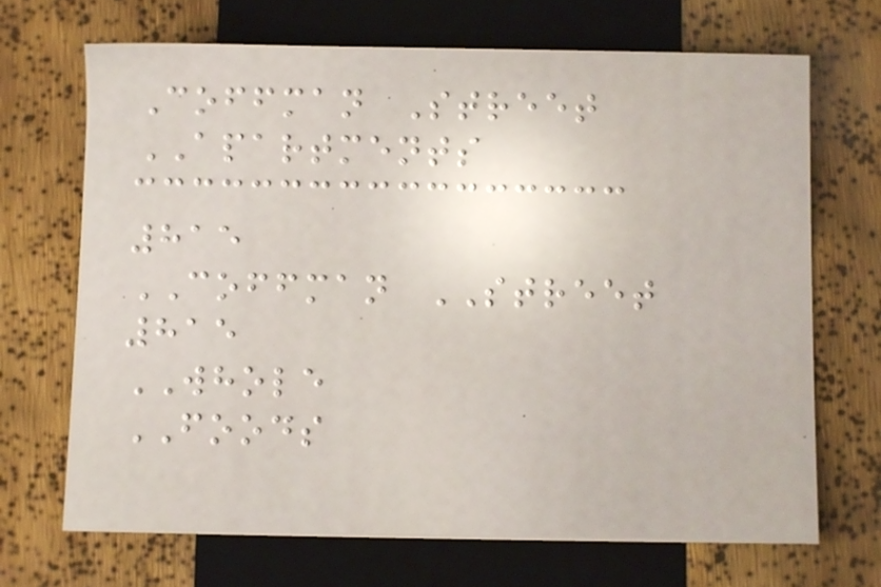Coffman Street
APARTMENTS
815
COFFMAN STREET
815
WHOLE
FOODS
